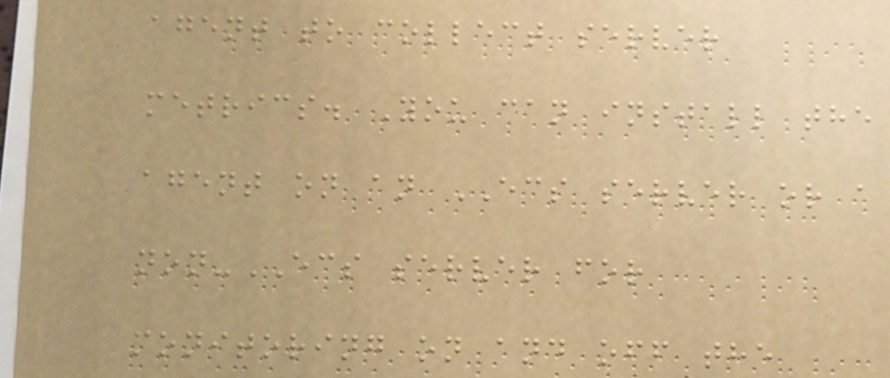agent to collect server
metrics. You can install the
agent on an ECS server or a
non-ECS server for
monitoring on and off the
